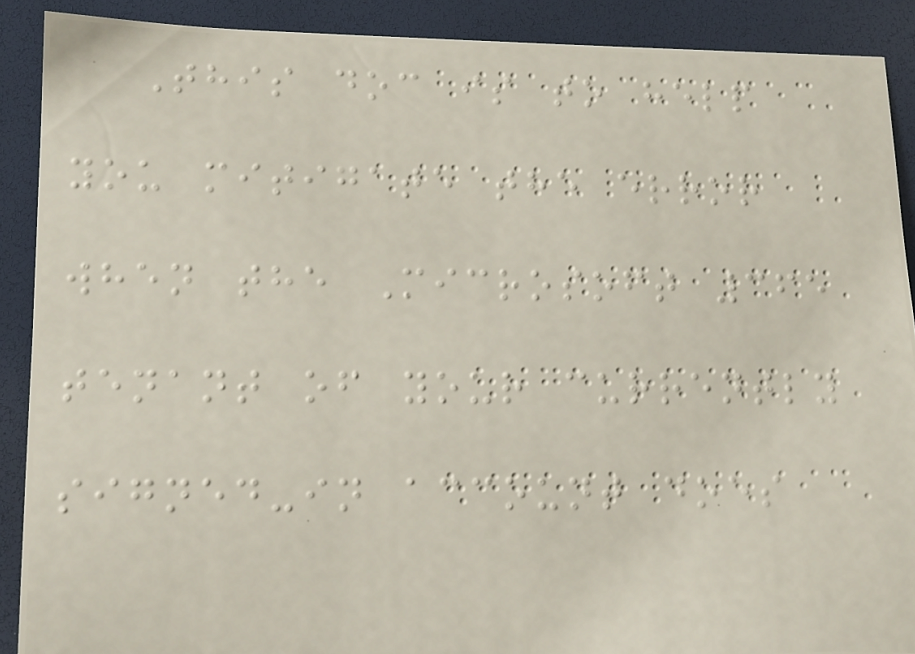This doc is to help
you mitigate the error
when the Microsoft 365
tenant of your currently
signed-in account does
